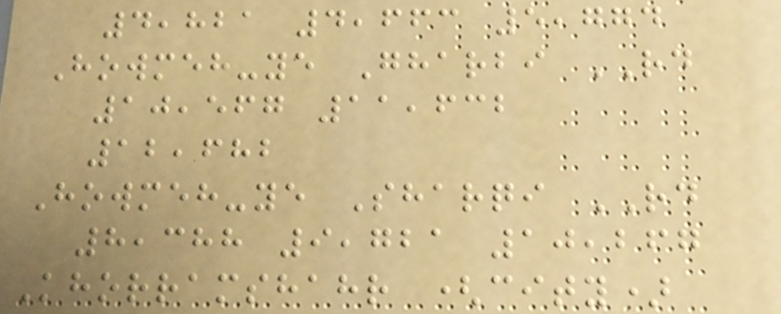4,821 4,663 5,774
Howmeh-ye Gharbi RD
10,567 11,632
12,682
Howmeh-ye Sharqi RD
8,388 9,721 10,267
Khorramshahr (city)
